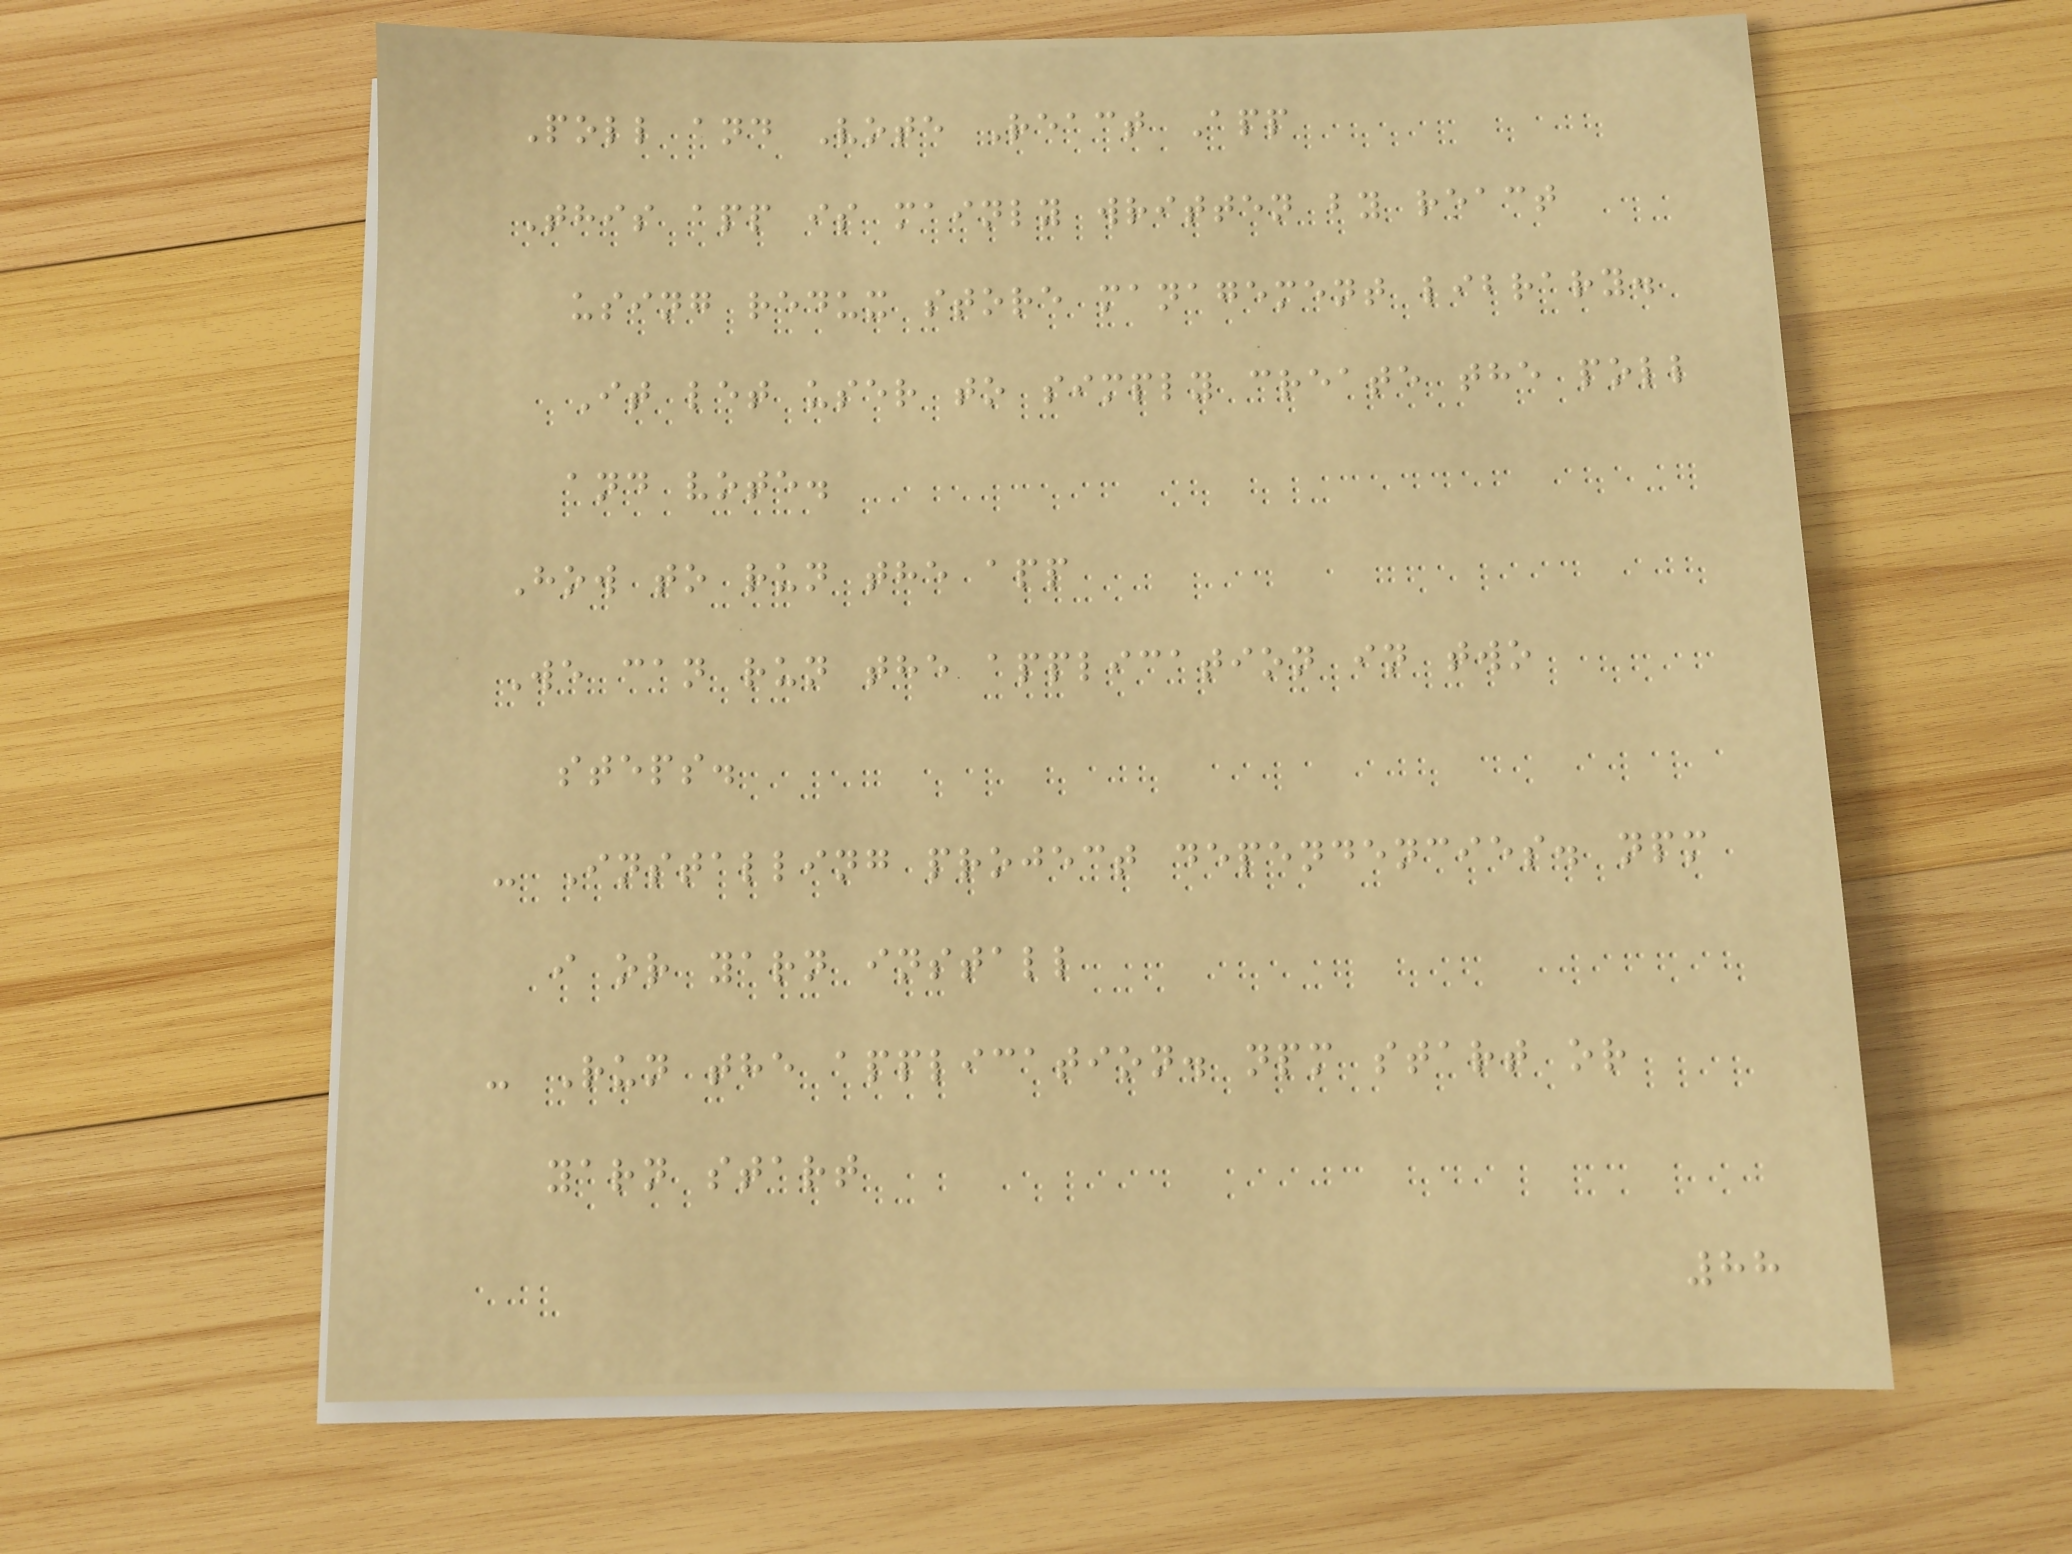Poll and Vote React App
This app is mainly written by react
using redux store management library.
It let user to simply create the poll
and vote.
How to run the app
We can run the application in two
steps.
- Installing project dependencies. npm
i or yarn install
- Run the application. npm start or
yarn start
88
